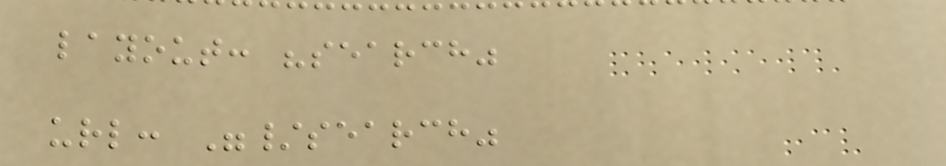layout: "search"
url: "/search"
